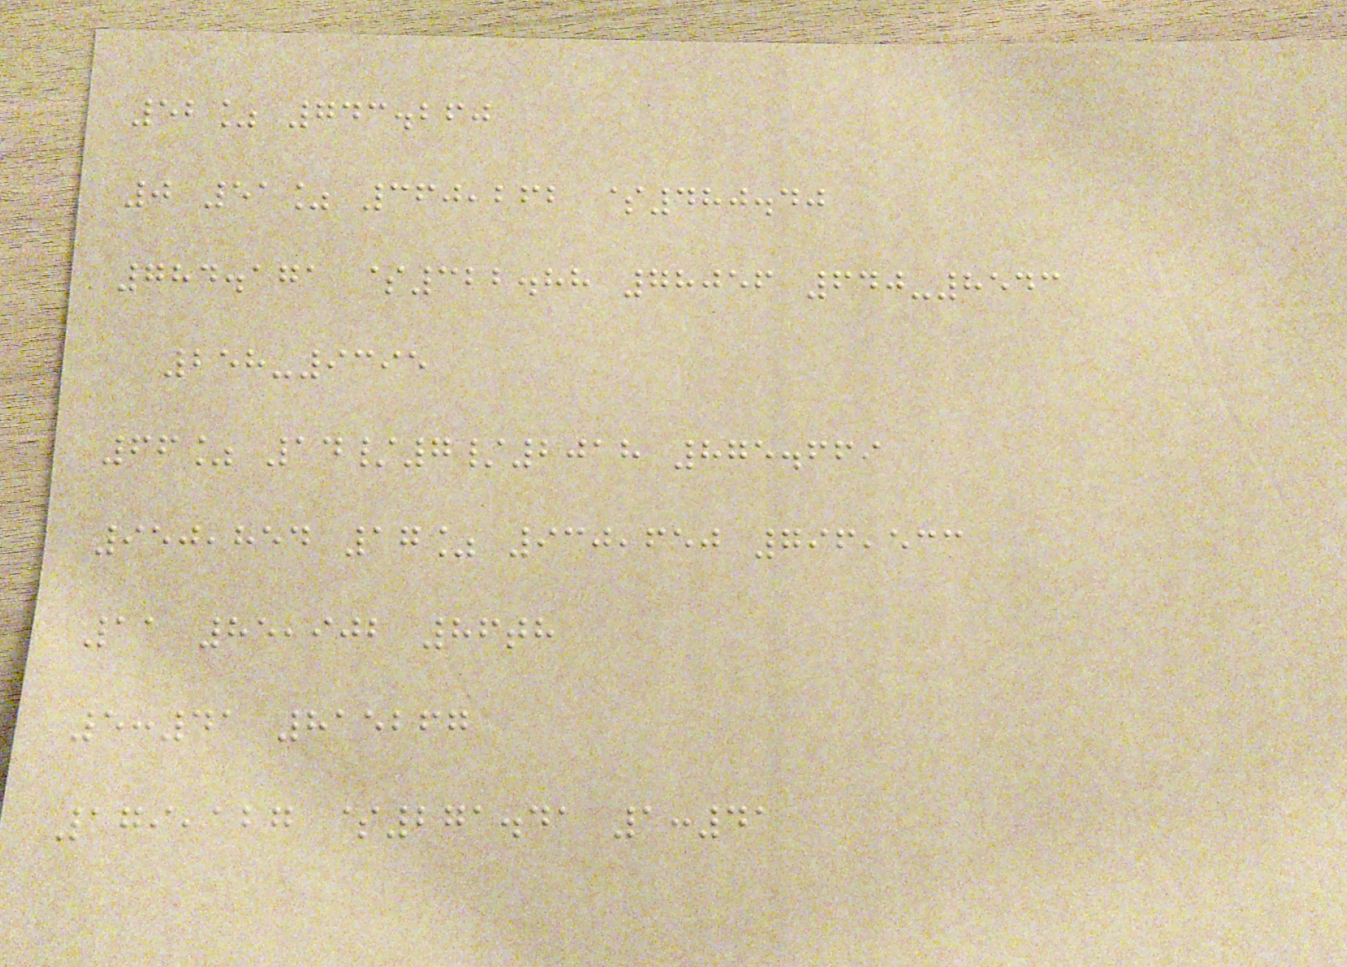52% 743.260
0 51% 360,262 $480.40
784.171 $322.88 78056 640-8543
258-9395
66% 14/7/2018 875.669
950,854 17% 930,650 796,533
11 85,902 86th
5:41 815267
179,127 $271.41 1:41
